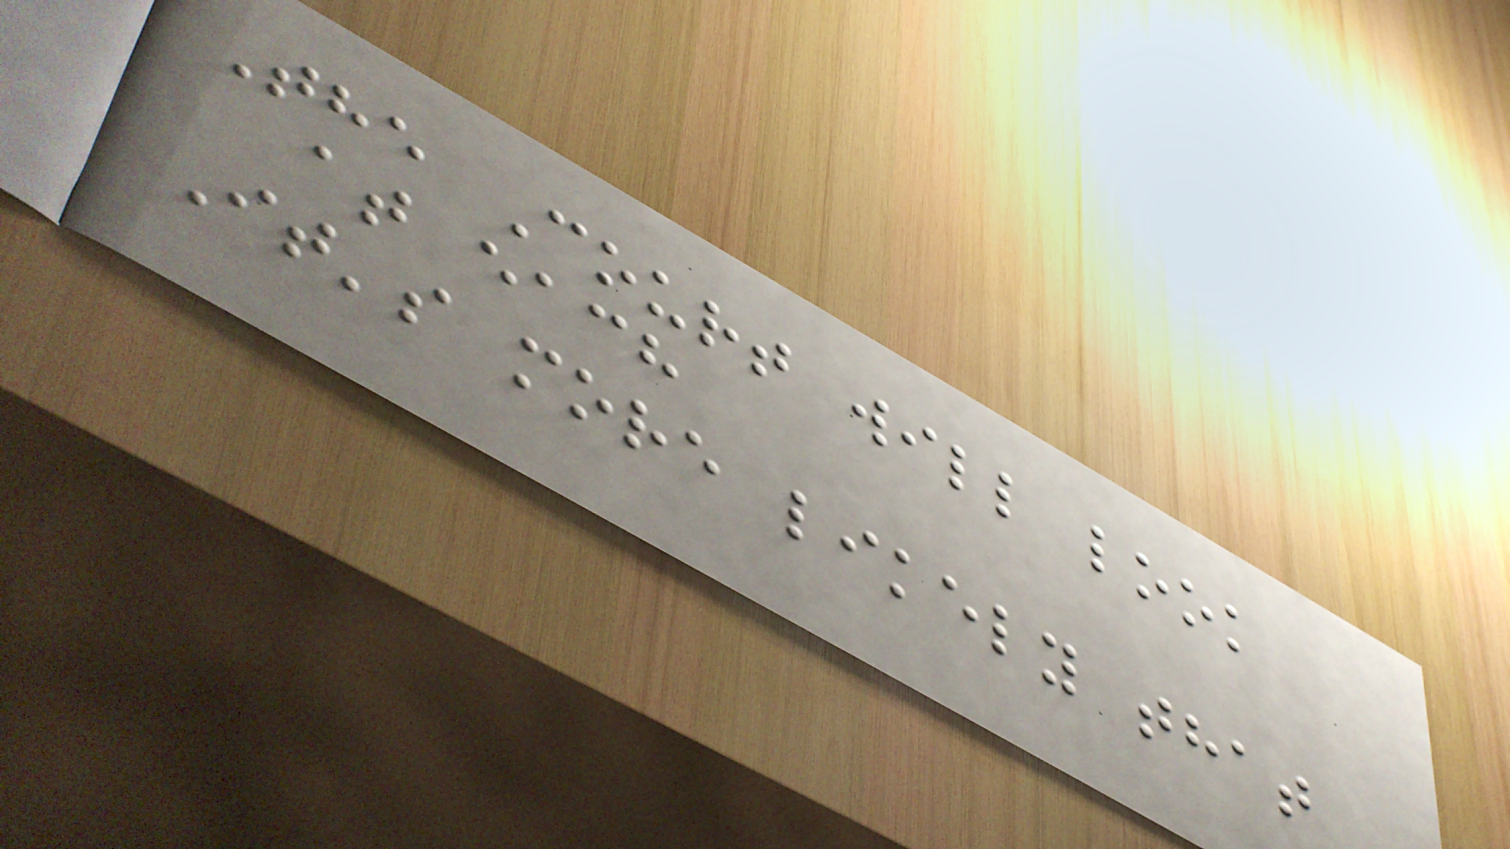The Court will look
at each
It's more likely that
